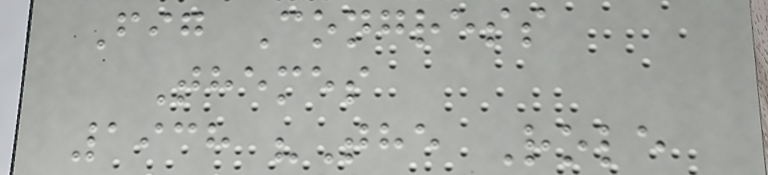Fig Congress
Themes
1938 "The Role
